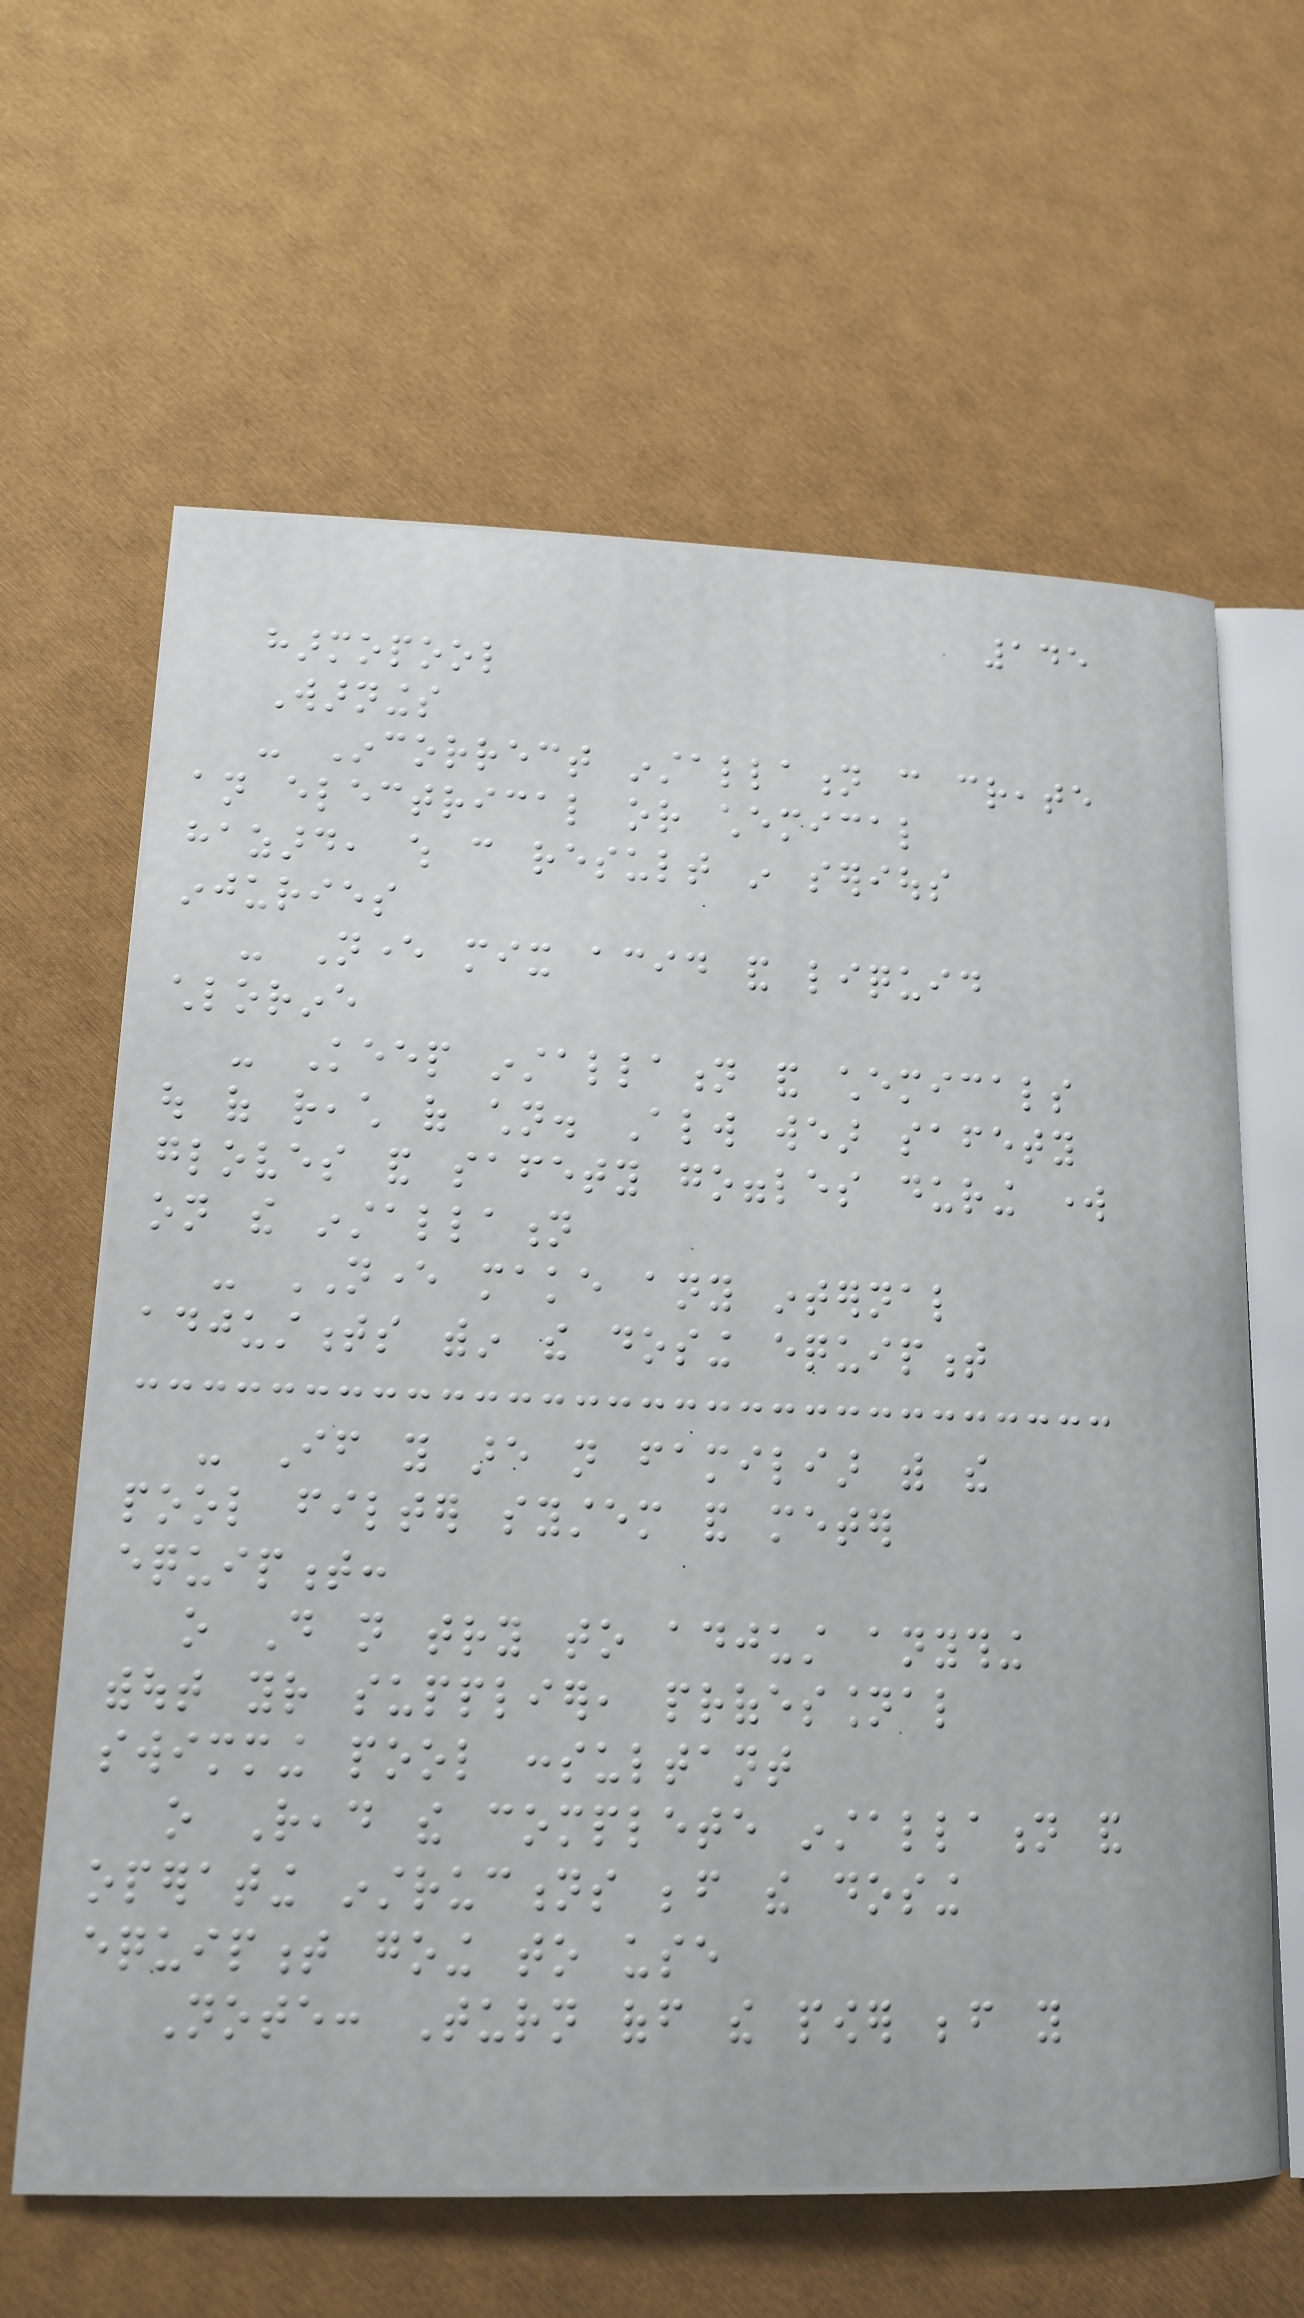145
harmopool
Warnings
- Incorrect installation can create
an electrical or chemical
hazard, which can result in serious
injuries
- Never mix acid and liquid
chlorine
- Keep installation and chemicals
out of reach of children. Always wear safety
gloves and safety goggles during work
on the installation
- NEVER make any internal
adjustments within the dosing equipment
- If you are not familiar with the
pool filter system and meter
equipment:
o Do not try to adjust anything
without your supplier, professional
swimming pool consultant
o Read the complete installation and
operating instructions before the dosing
equipment going to use
Note: Turn off the power before you
